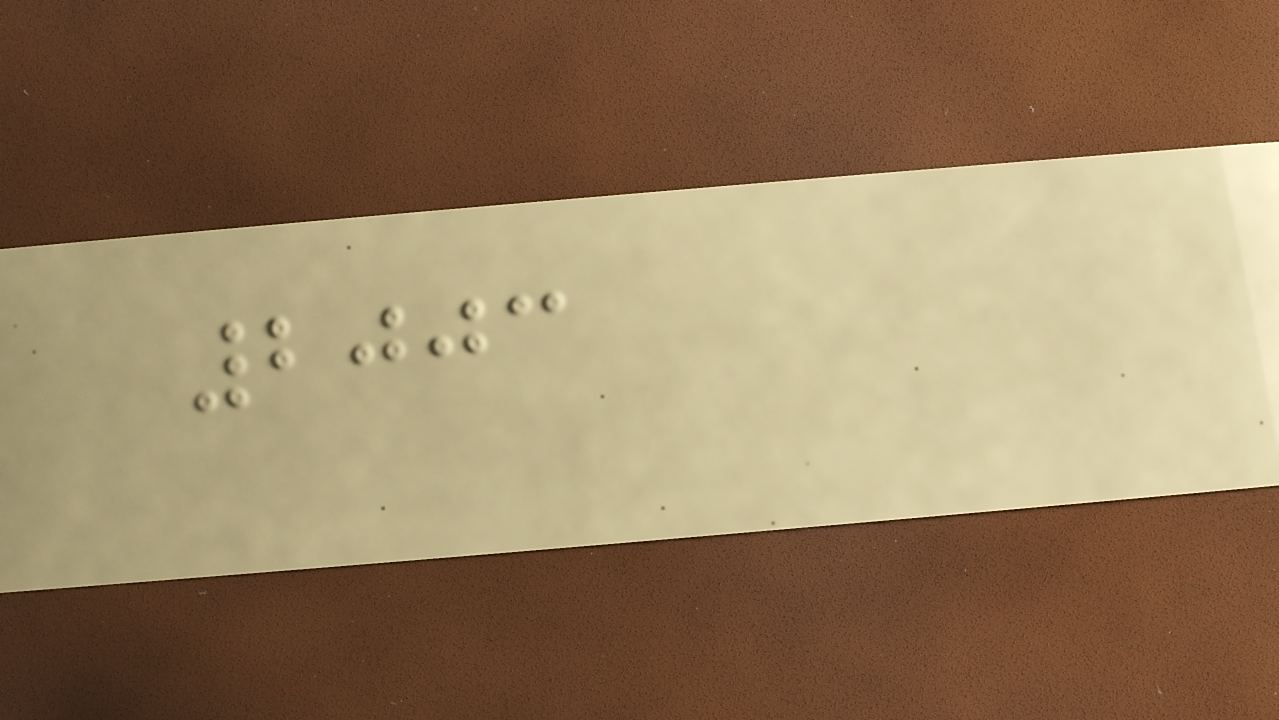2003
